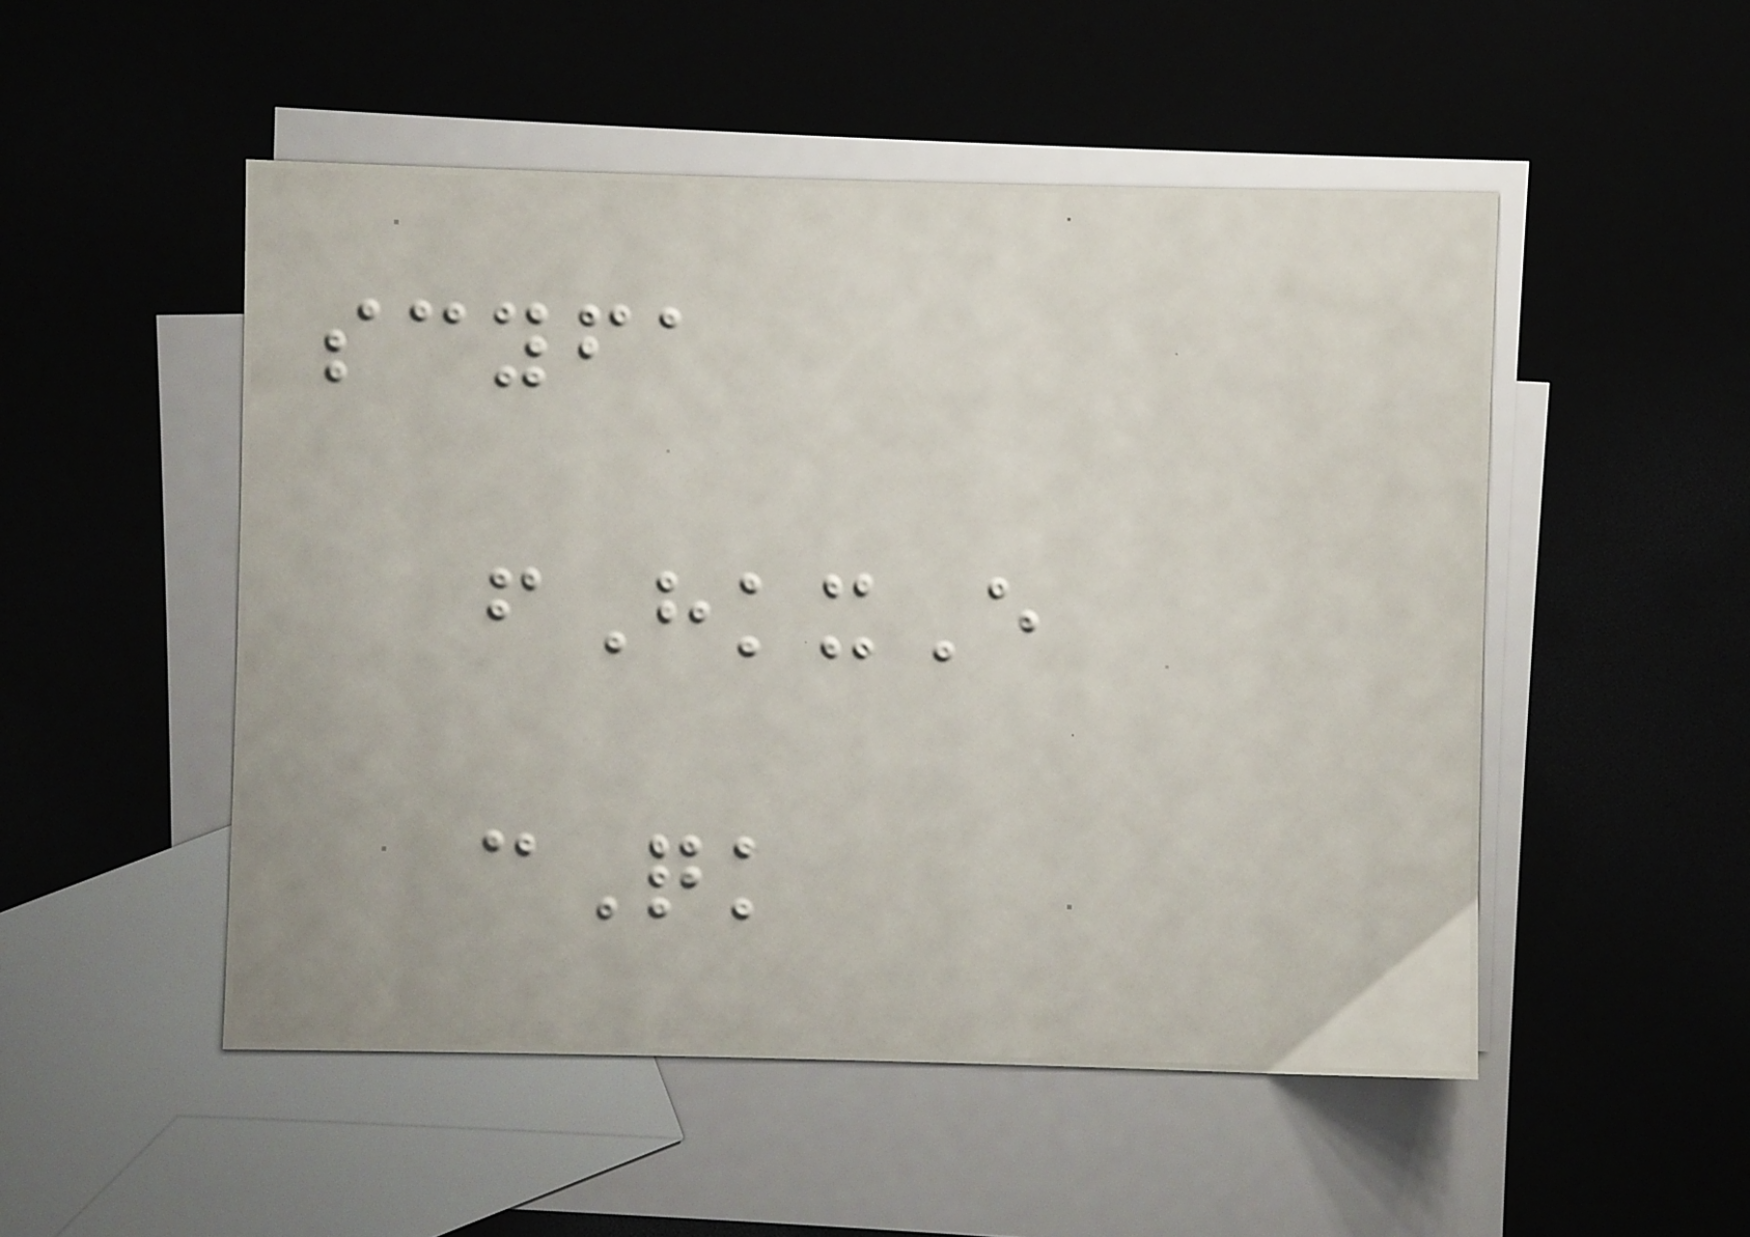scyfa
fHkxE
cQk
